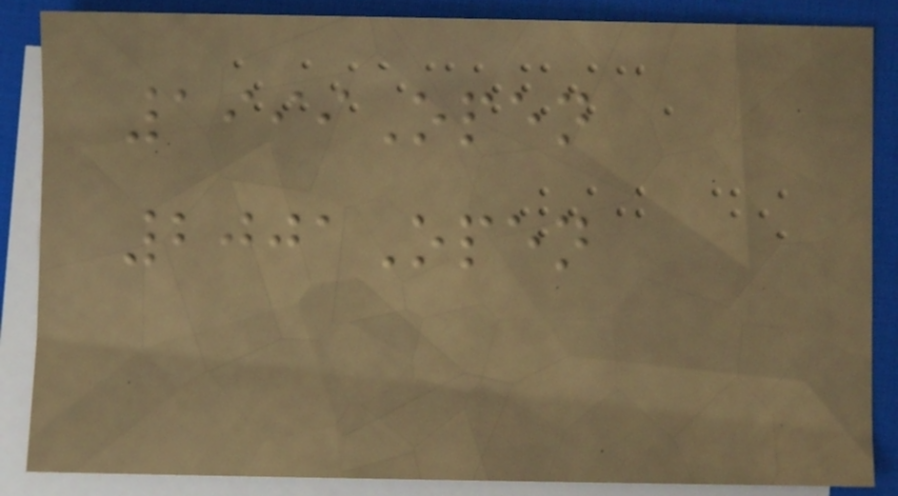1999Open
2001Open
